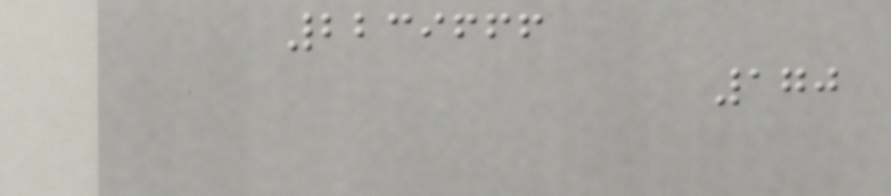2239666
170
